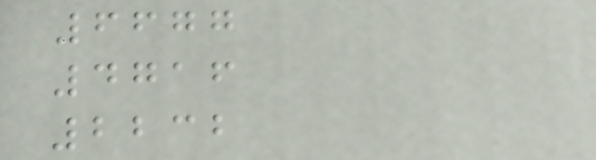6677
4716
2232
